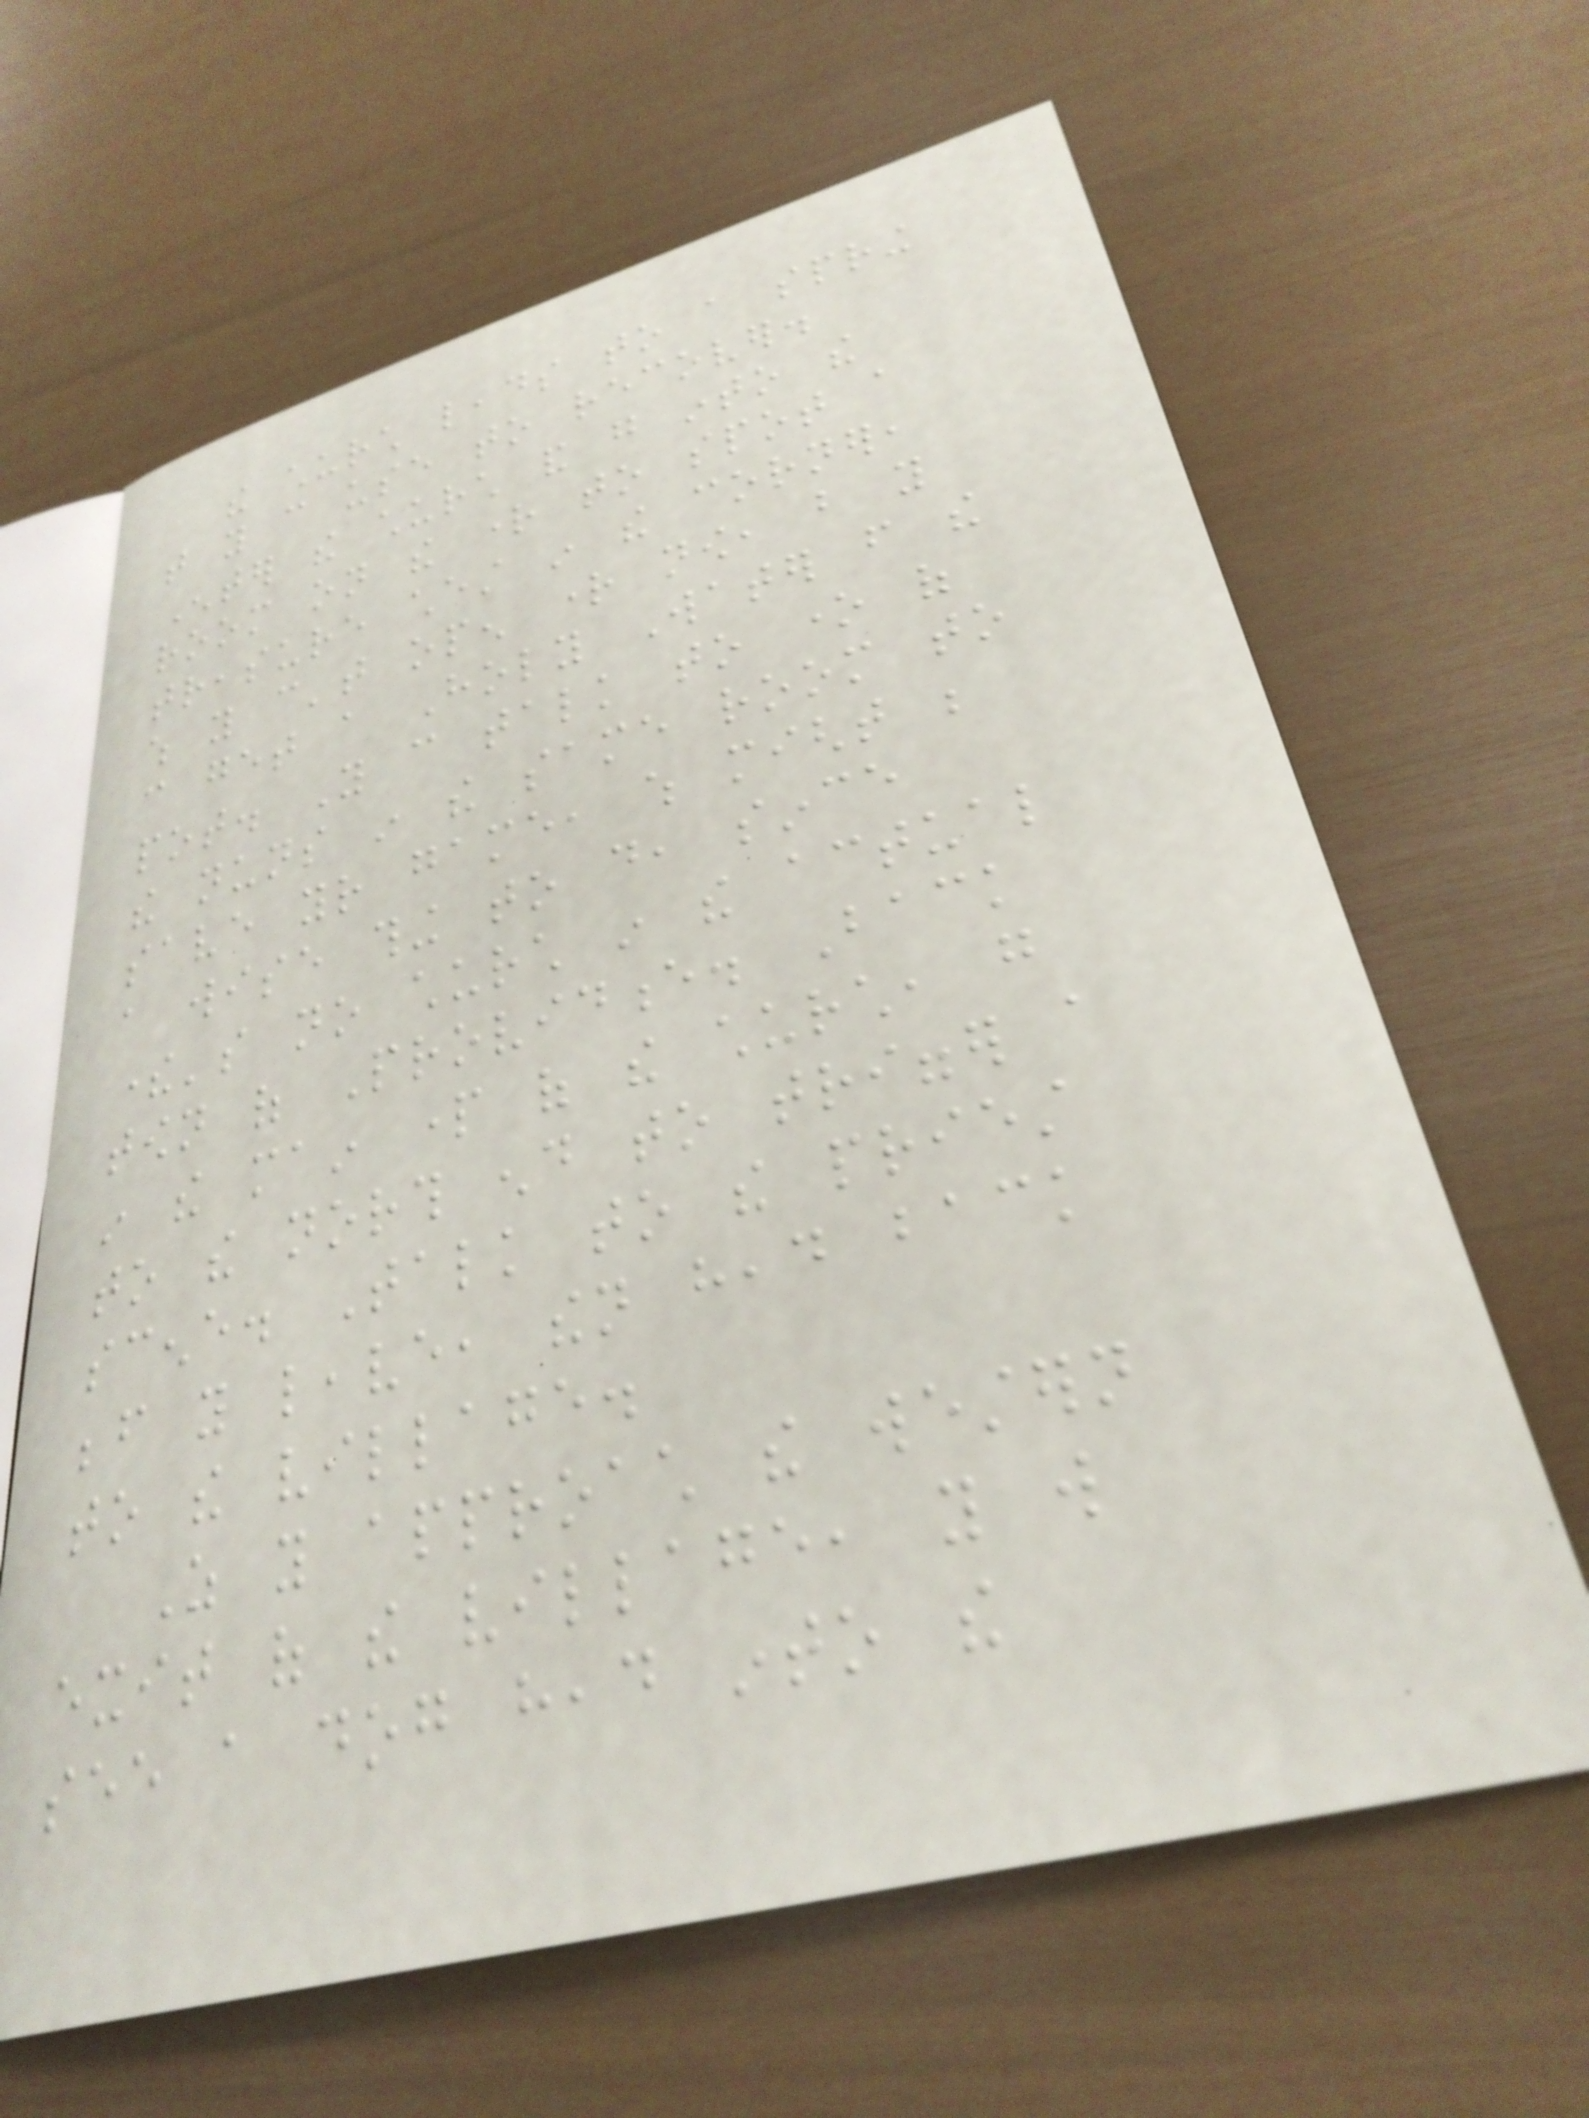the church leads to a spring
that you can use to recover.
Enter the church and go into the
room on the right to spot a
treasure chest in the corner,
which you can't open right now, but you
can get a Holy Water from the
pot. You can talk to one of
the nuns in the same room to
save your game, which might be
a wise thing to do, since
there's no church in the actual
town of Providence. Back
in the main part of the church, go
to the north end to trigger a
scene. Talk to the priest
before you leave, then head back
to the village.
As you approach the western
exit of the village, you will
see a dog head into the
